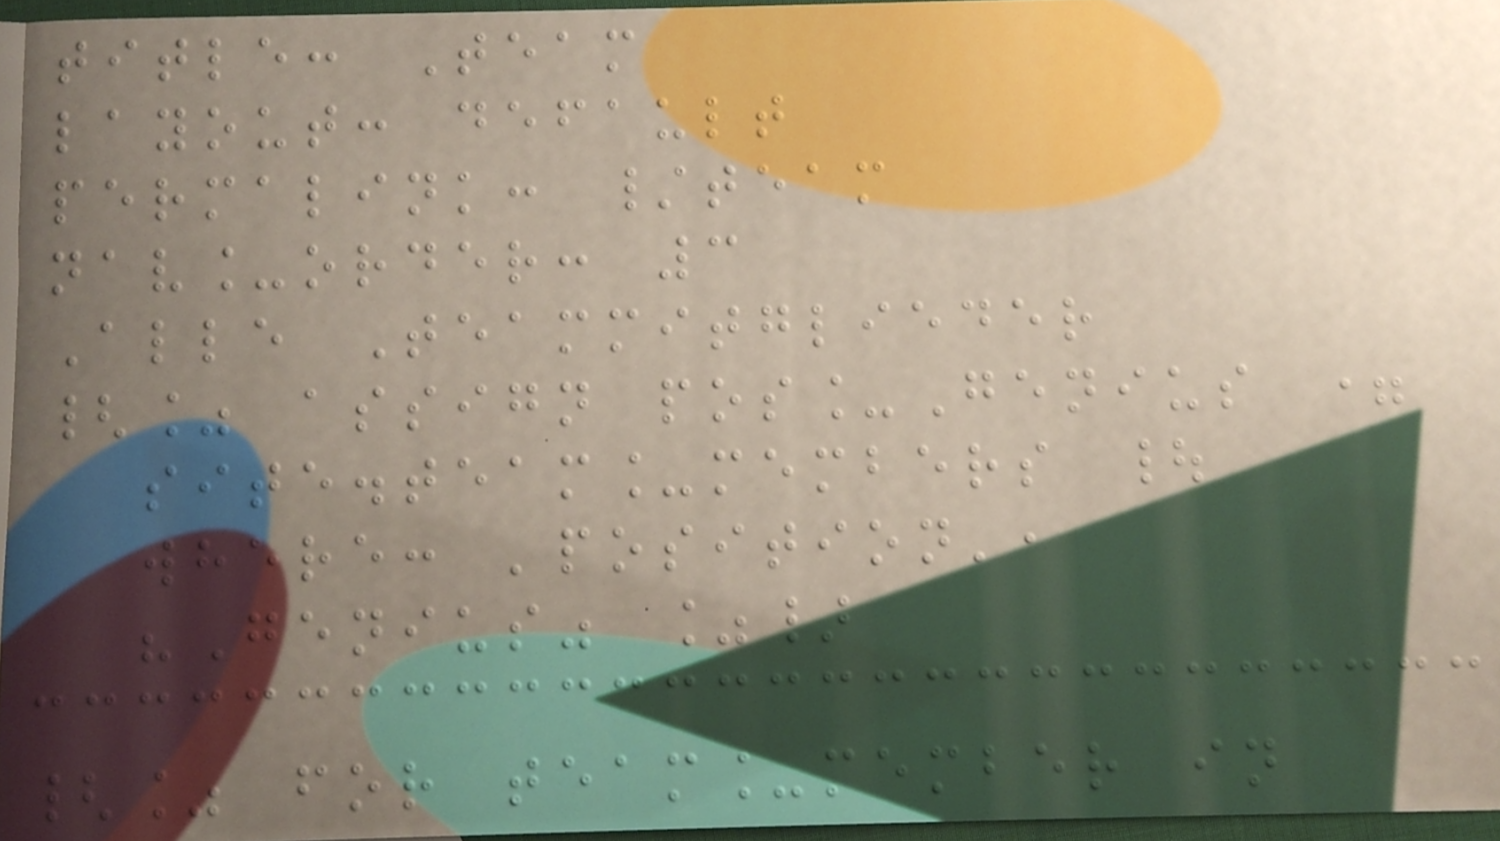title: Team
layout: default
permalink: /team
nav_order: 3
Alle Teammitglieder
{% assign pos_Genius =
site.team_members |
where: 'position',
"Genius" %}
{% for team_member in
